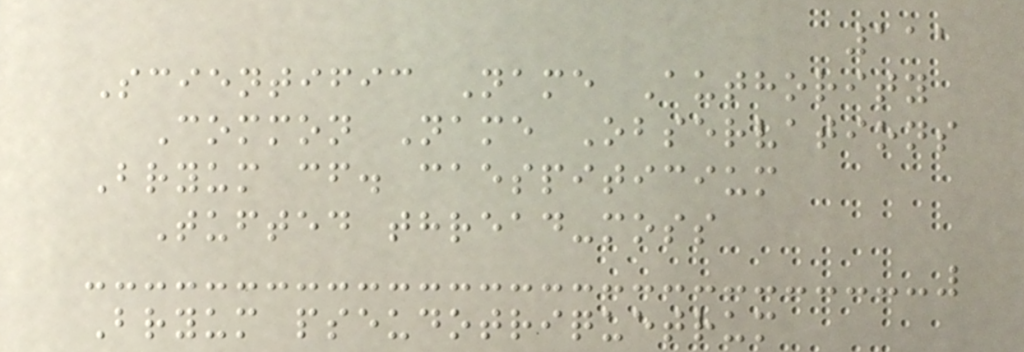111
Scientific Name Authority
Common Name Observations
Bryum cf. caespiticium
Tufted thread-moss
Bryum pseudotriquetrum
